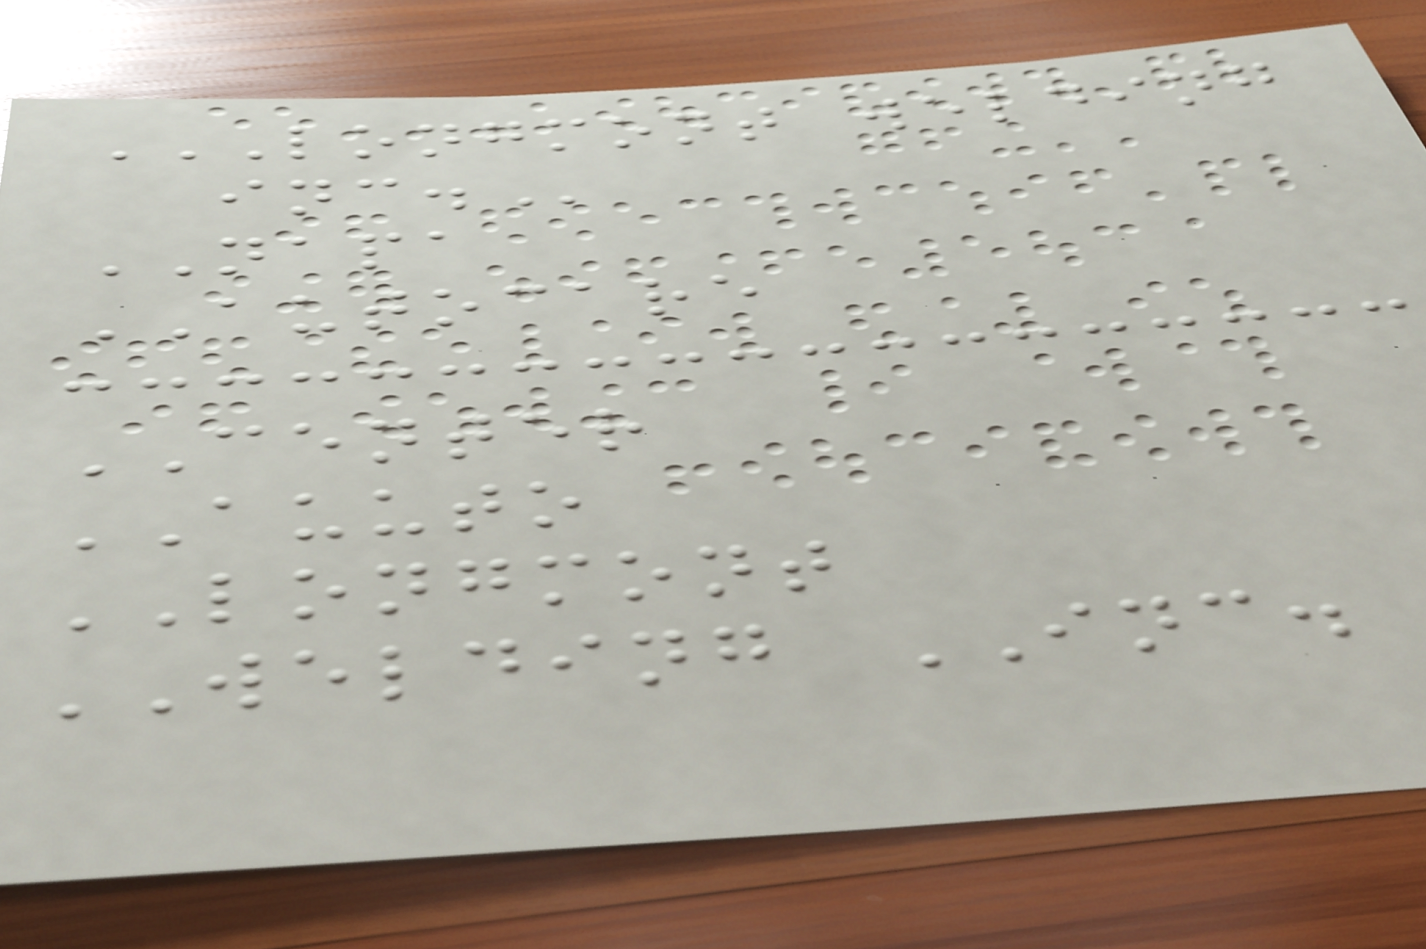LONGMONT WELDING
INC.
NAPA
AUTOCARE
CENTER
AUUTO
LONGMONT
WELDING INC.
